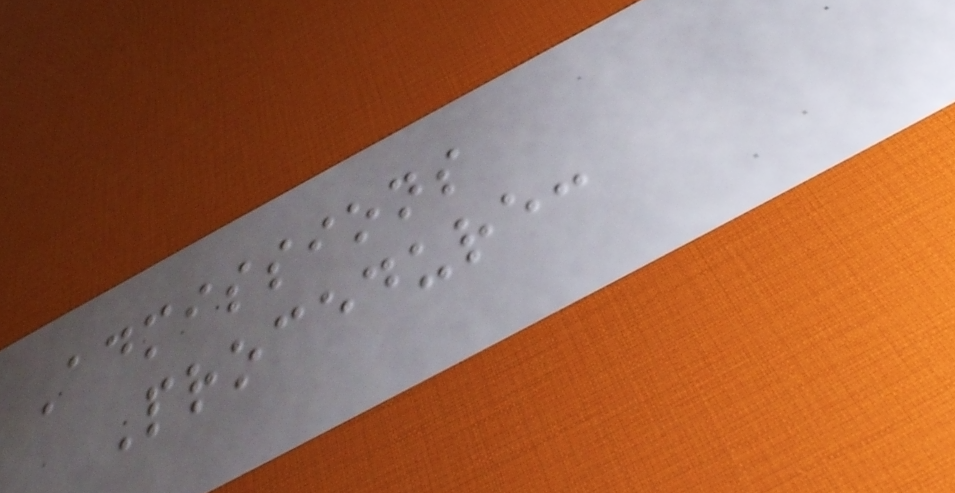Admissions
Procedure:
